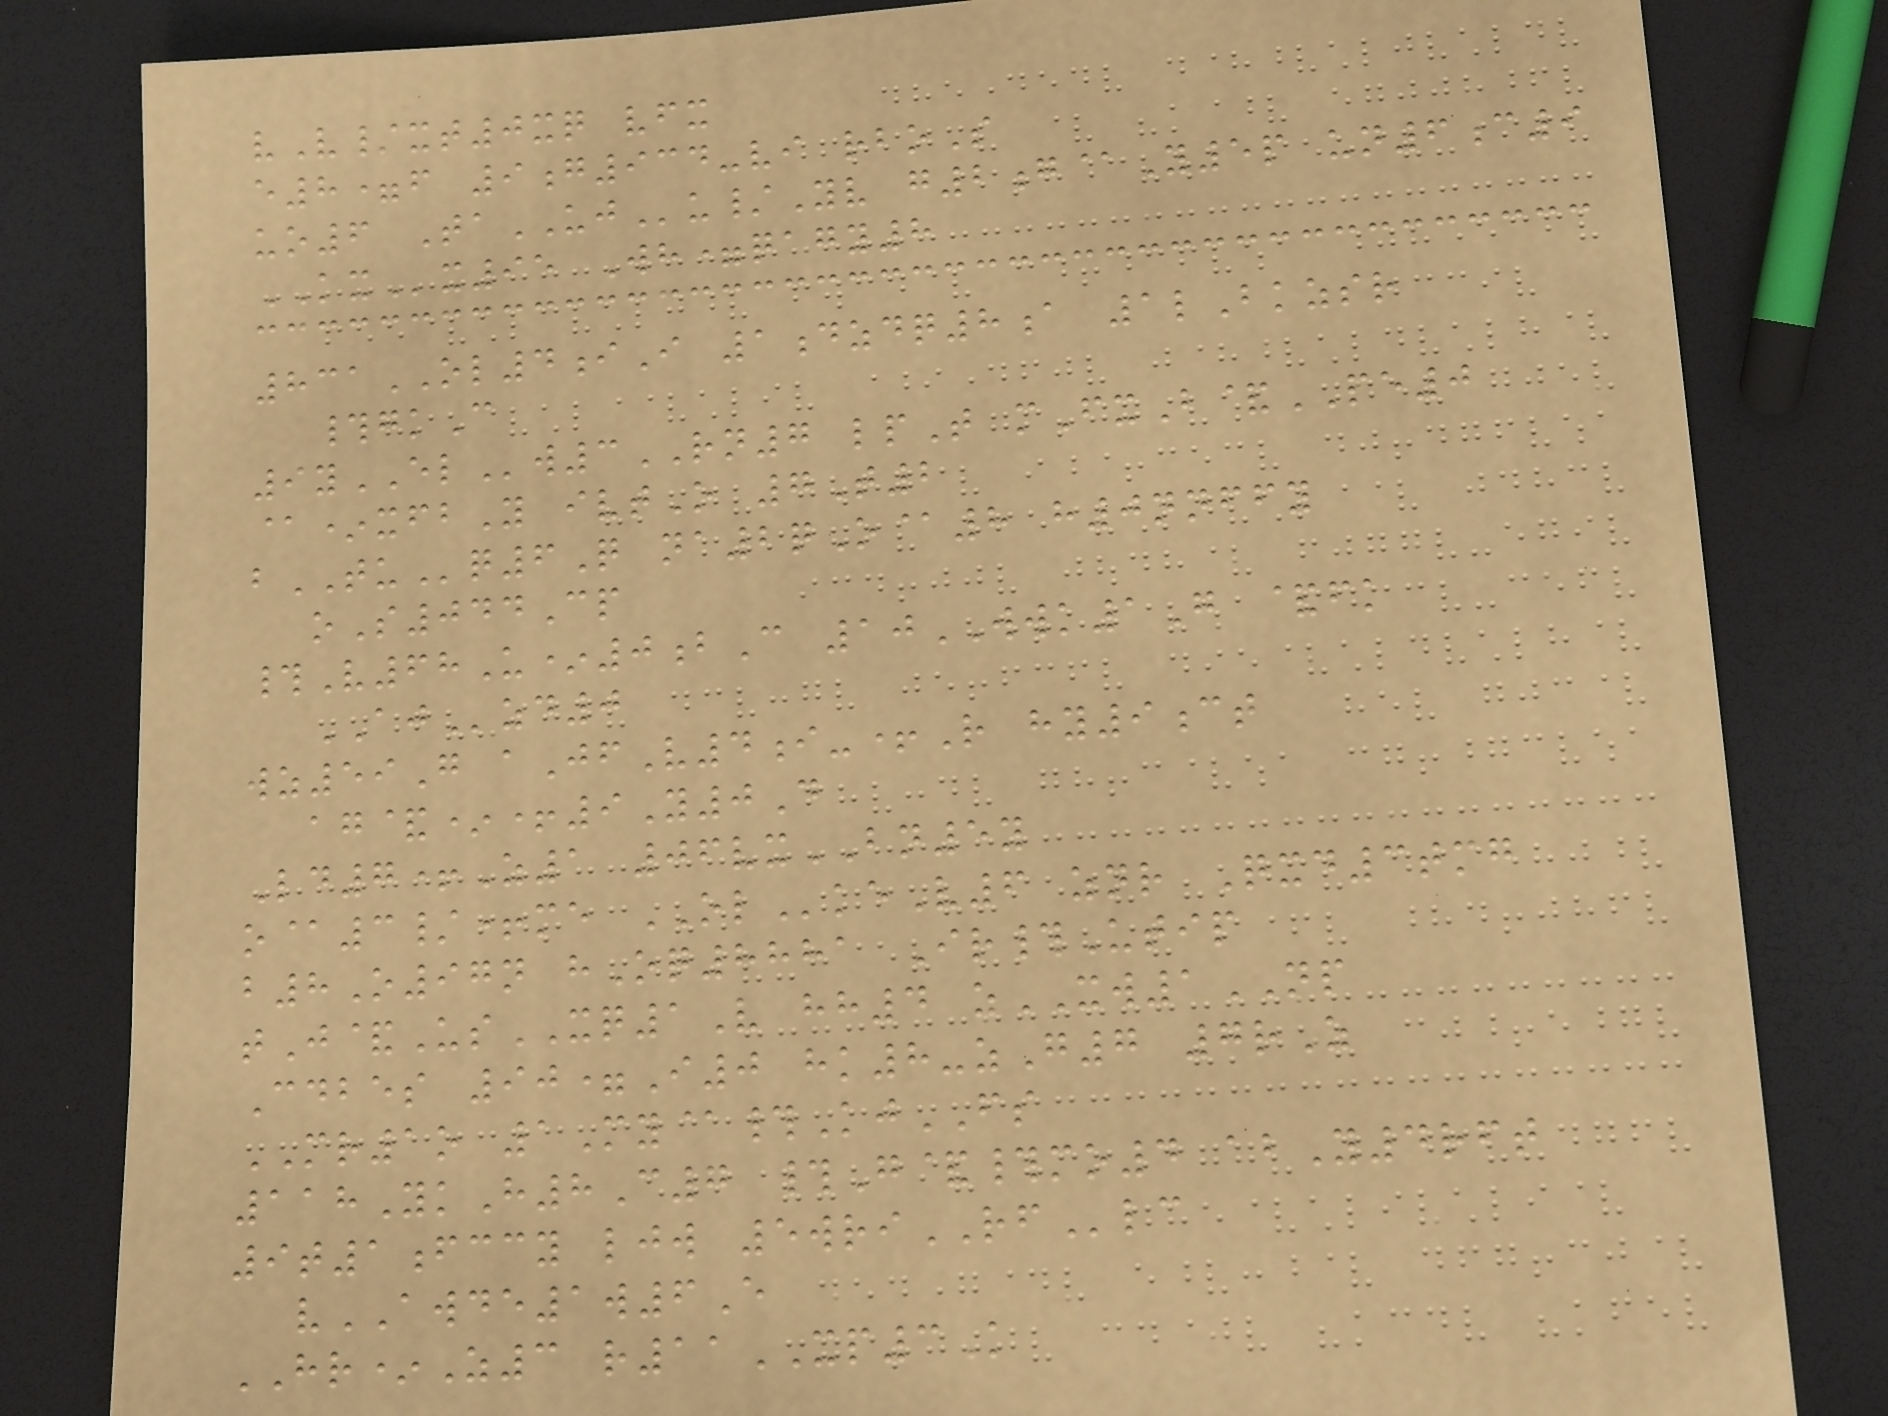vV/xt0xq vfx
e8=f 9g934-vi rboS
uo6 TaUJu/Yv g2g@Y5p un6c9
KXx95 Wh=qagy8
831OL4iI 1dzdq8a 1lBkzsr
#gkC
9yELw3RN7 lpT mFxB&PE0
@*xfbY ivtO 7T2
bTUq6Q na2qO@8 h0nnffy
oS044Cp
#V68U*0bC 10WWK1G &fk
AJzd0
wz59G aJfV4i-+R hy9ct
ag&*+9Y0D
Ld7+Z1 06vxBN5y
o@3/+me OLkeV6 znr Qxd3tmg
b8O97n hOq8881 Ir#Utip
tJ&UsXQ1V hh4 zXW1NP
Cdbes 90=I0 hk8-zG7 7rZ
MR1o 1My@#KjFS
118YkH8C7 #G&#mo4 abY4rft
9t1fccy ljw 5wriRFlc
vAWDE1w6E
HR*Z3 r11XP3K
